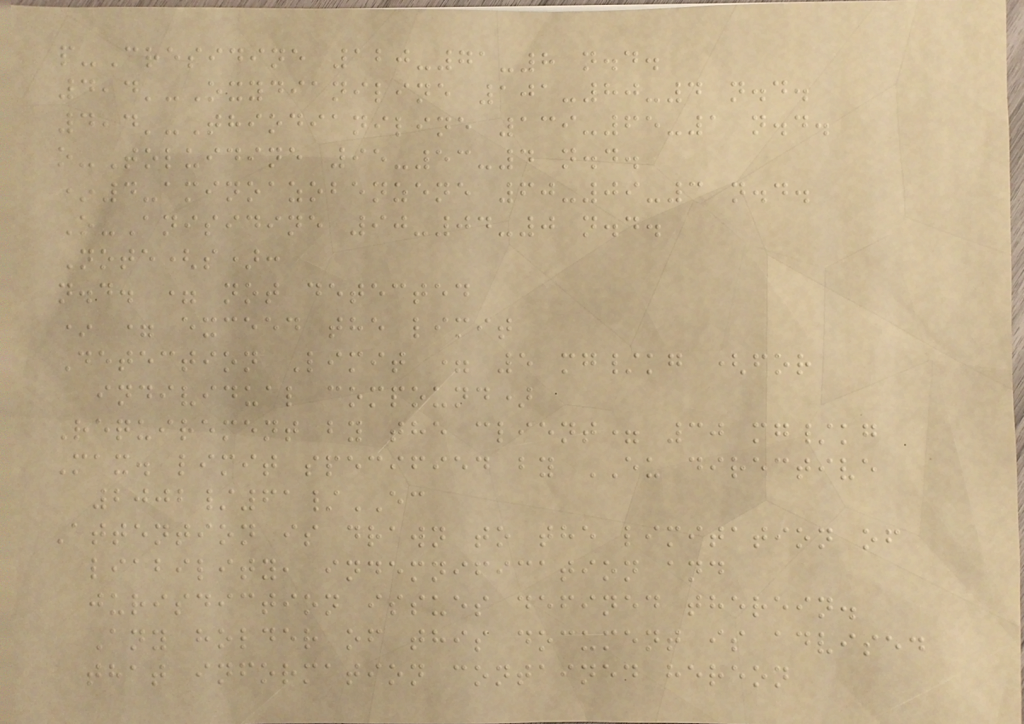p-Cresidine 120-71-8 n.d.
4,4'-Oxydianiline 101-80-4 n.d.
4,4'-Thiodianiline 139-65-1 n.d.
o-Toluidine 95-53-4 n.d.
*4-aminoazobenzene 60-09-3 n.d.
O-Anisidine 90-04-0 n.d.
Note(s):
n.d. = not detected
* = exceed the limit
Detection Limit = 5 mg/kg (for
individual compound)
Requirement by the client= 30 mg/kg
Max. limit specified by EU directive
2002/61/EC
Attention is drawn to the limitation of
liability, indemnification and
jurisdiction issues defined therein.
Any holder of this document is advised
that information contained hereon
